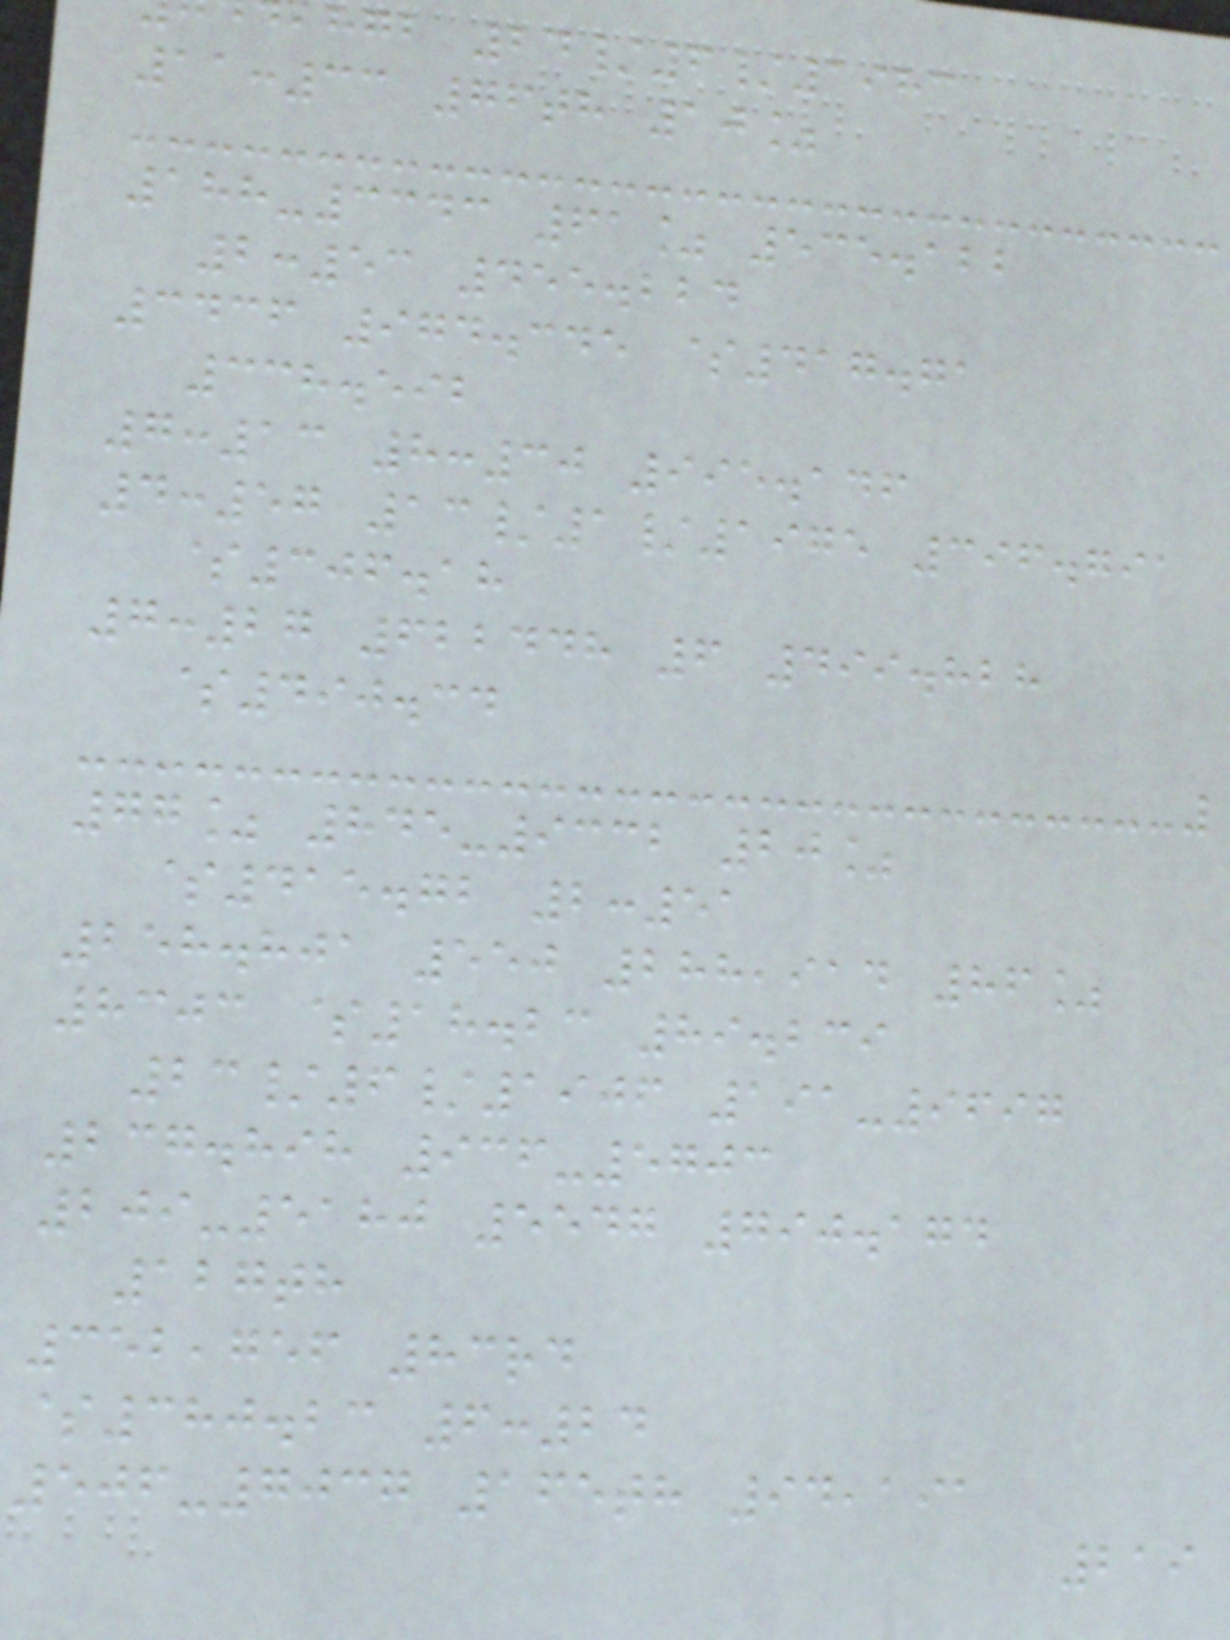,hgb 24/6/1983
11:33 76th 10%
188-3343 61% 535.122
2:53 455.224
3436 974.345 $417.71
338.592
7:13 8:30 995.146
4:57 13/1/1975 396.791
$306.18
7:27 622448 6 499.828
$490.34
77% 845-9332 20%
$415.72 2:51
258.801 550 288,914 86%
8303 $18.23 89.239
23/6/1906 191-9697
237.898 936-5703
209-5180 5547 790.174
127th
352,756 83rd
$380.23 6:24
506-7037 165th 94,191
219
